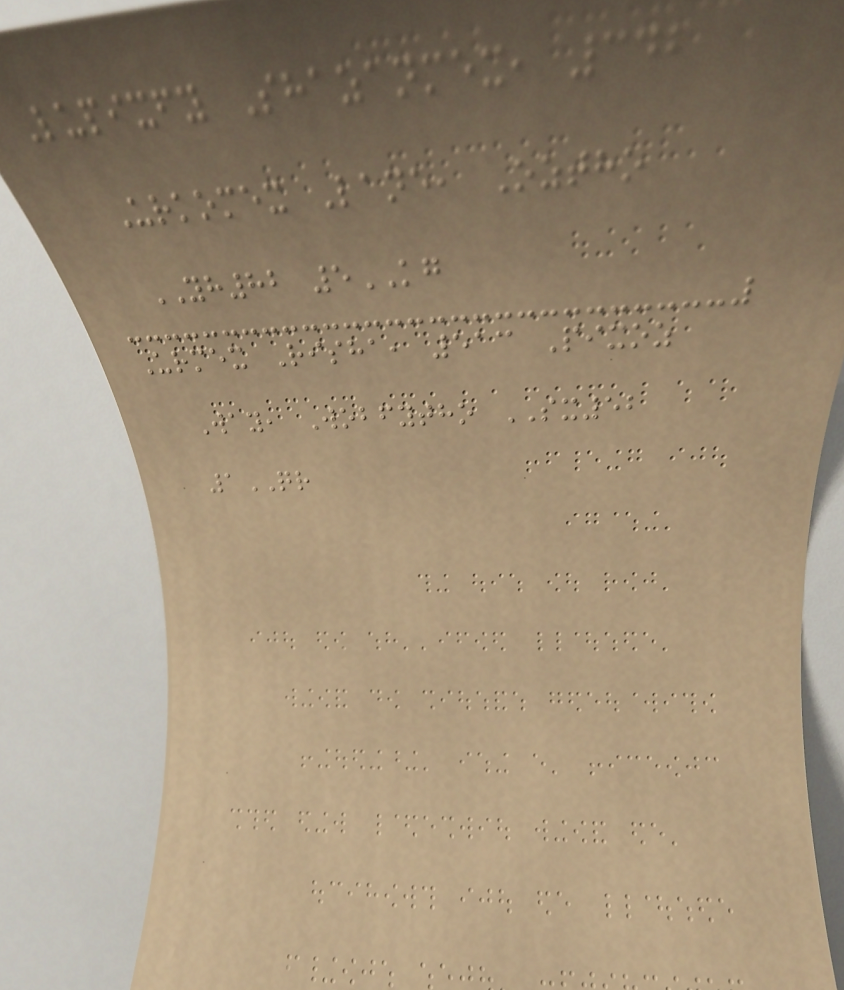Lupixfy Shazanmex, 342
Urkomex Lane, Oztho
YH82 5KG
Urmex Risha, 513 Pixoz
Way, Wobfytho SX52
1QR
